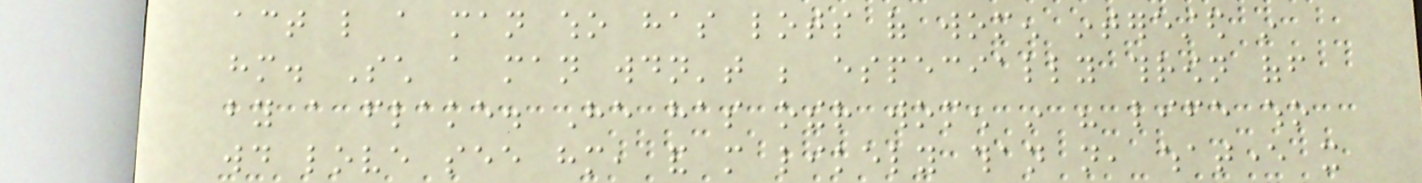act like a man who has lots of women interested in
him. Such a man wouldn't be especially thrown off
by a flake. He has other women in his life who
would love see him, and more likely than not, whatever it
